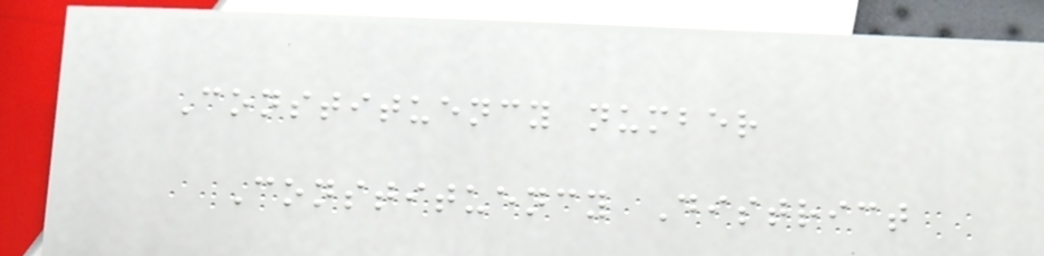Constituency number
Constituency District
